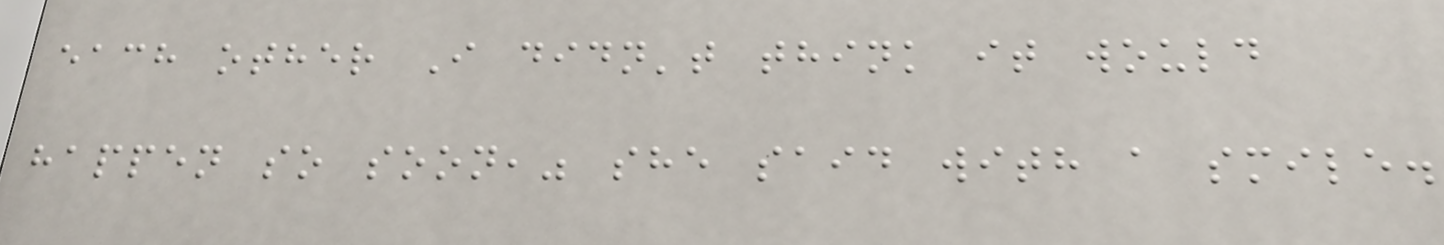each other I didn't think it would
happen so soon," she said with a smile.
